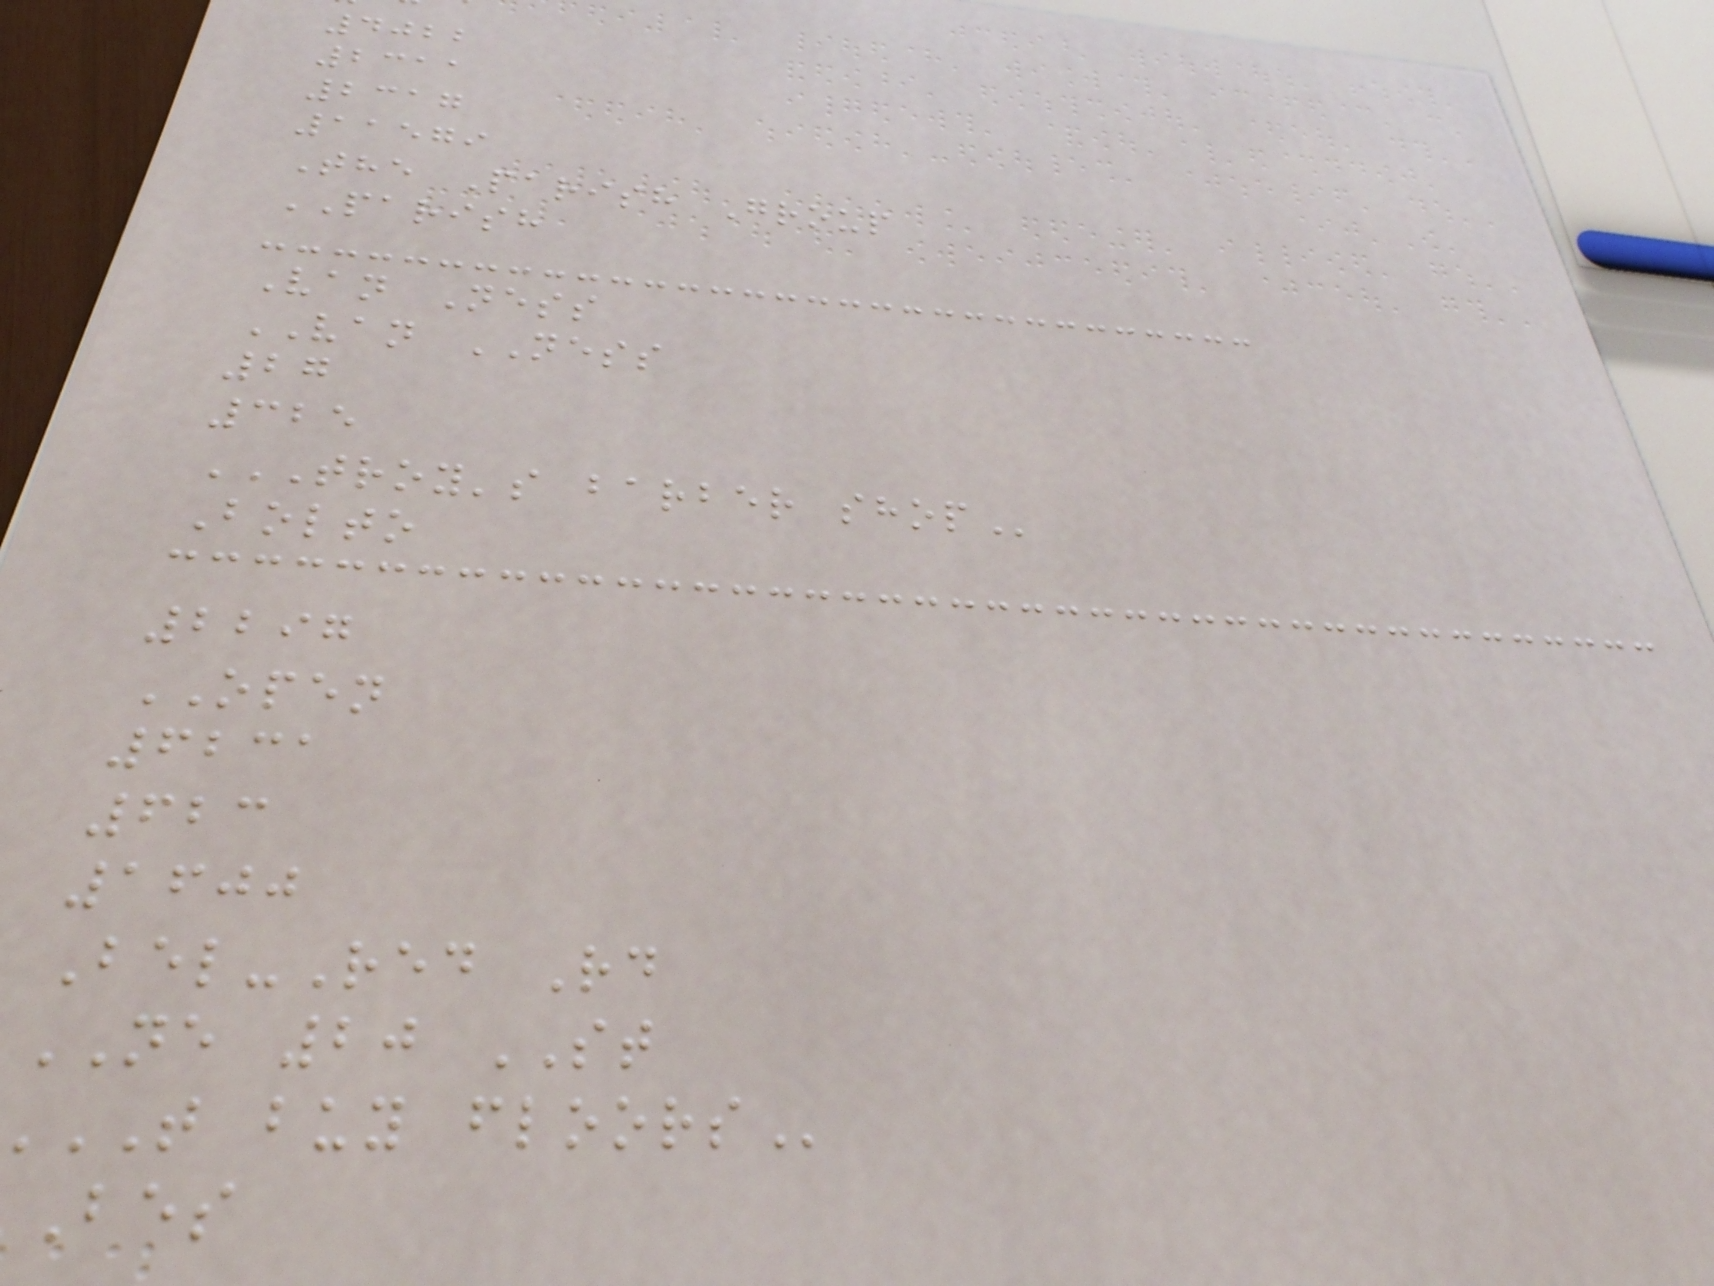4022
2311
2317
11579
The Parish Group
PARISH
Van Ness
VAN NESS
27
325
TROY'S BARBER SHOP
Bolto
2297
OPEN
6231
623
1600
Bel-Red Rd
NE 20 ST
T buy
